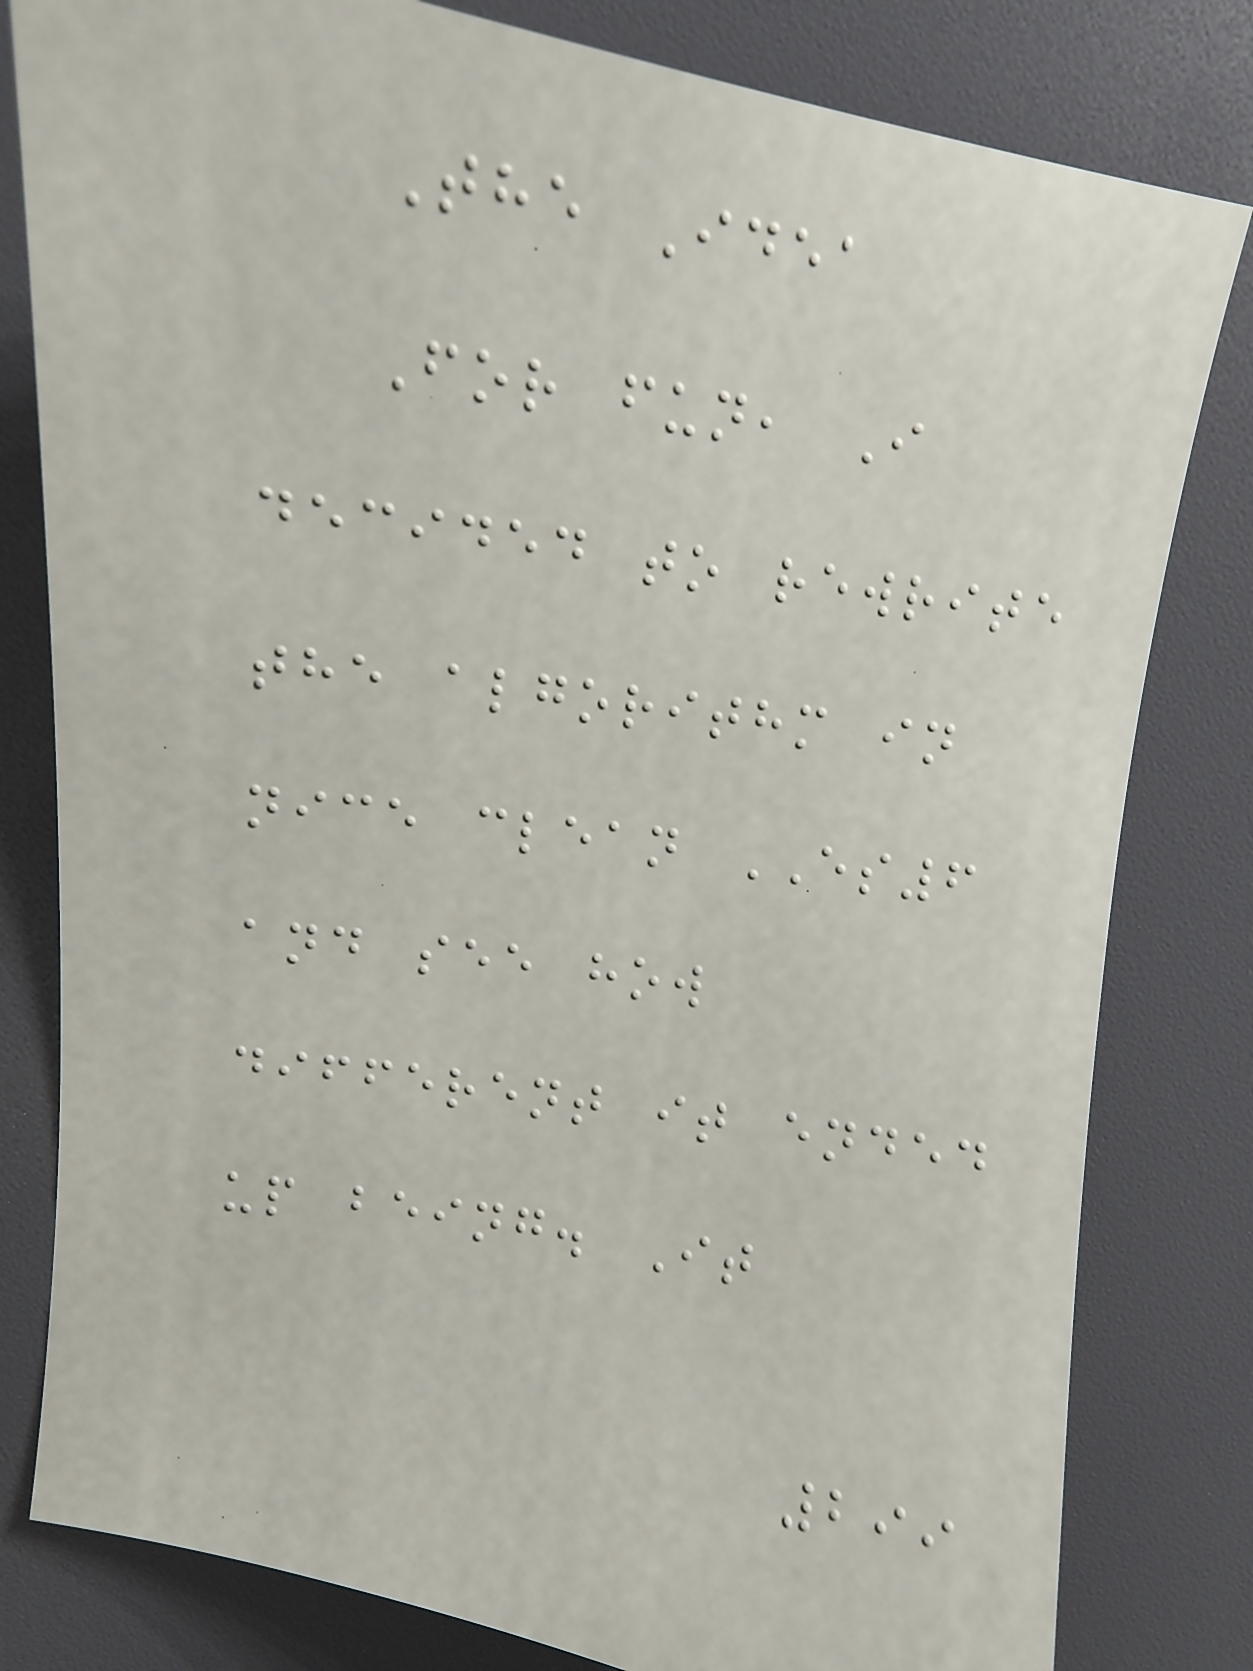The Idea
For fun, I
decided to rewrite
the algorithm in
nice clean ES6
and see how
different it ended
up being. It
299
